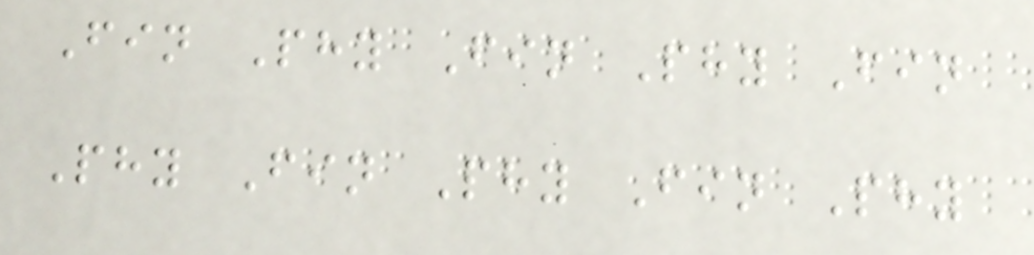Fin Phy Fin Phy Fin
Phy Fin Phy Fin Phy
